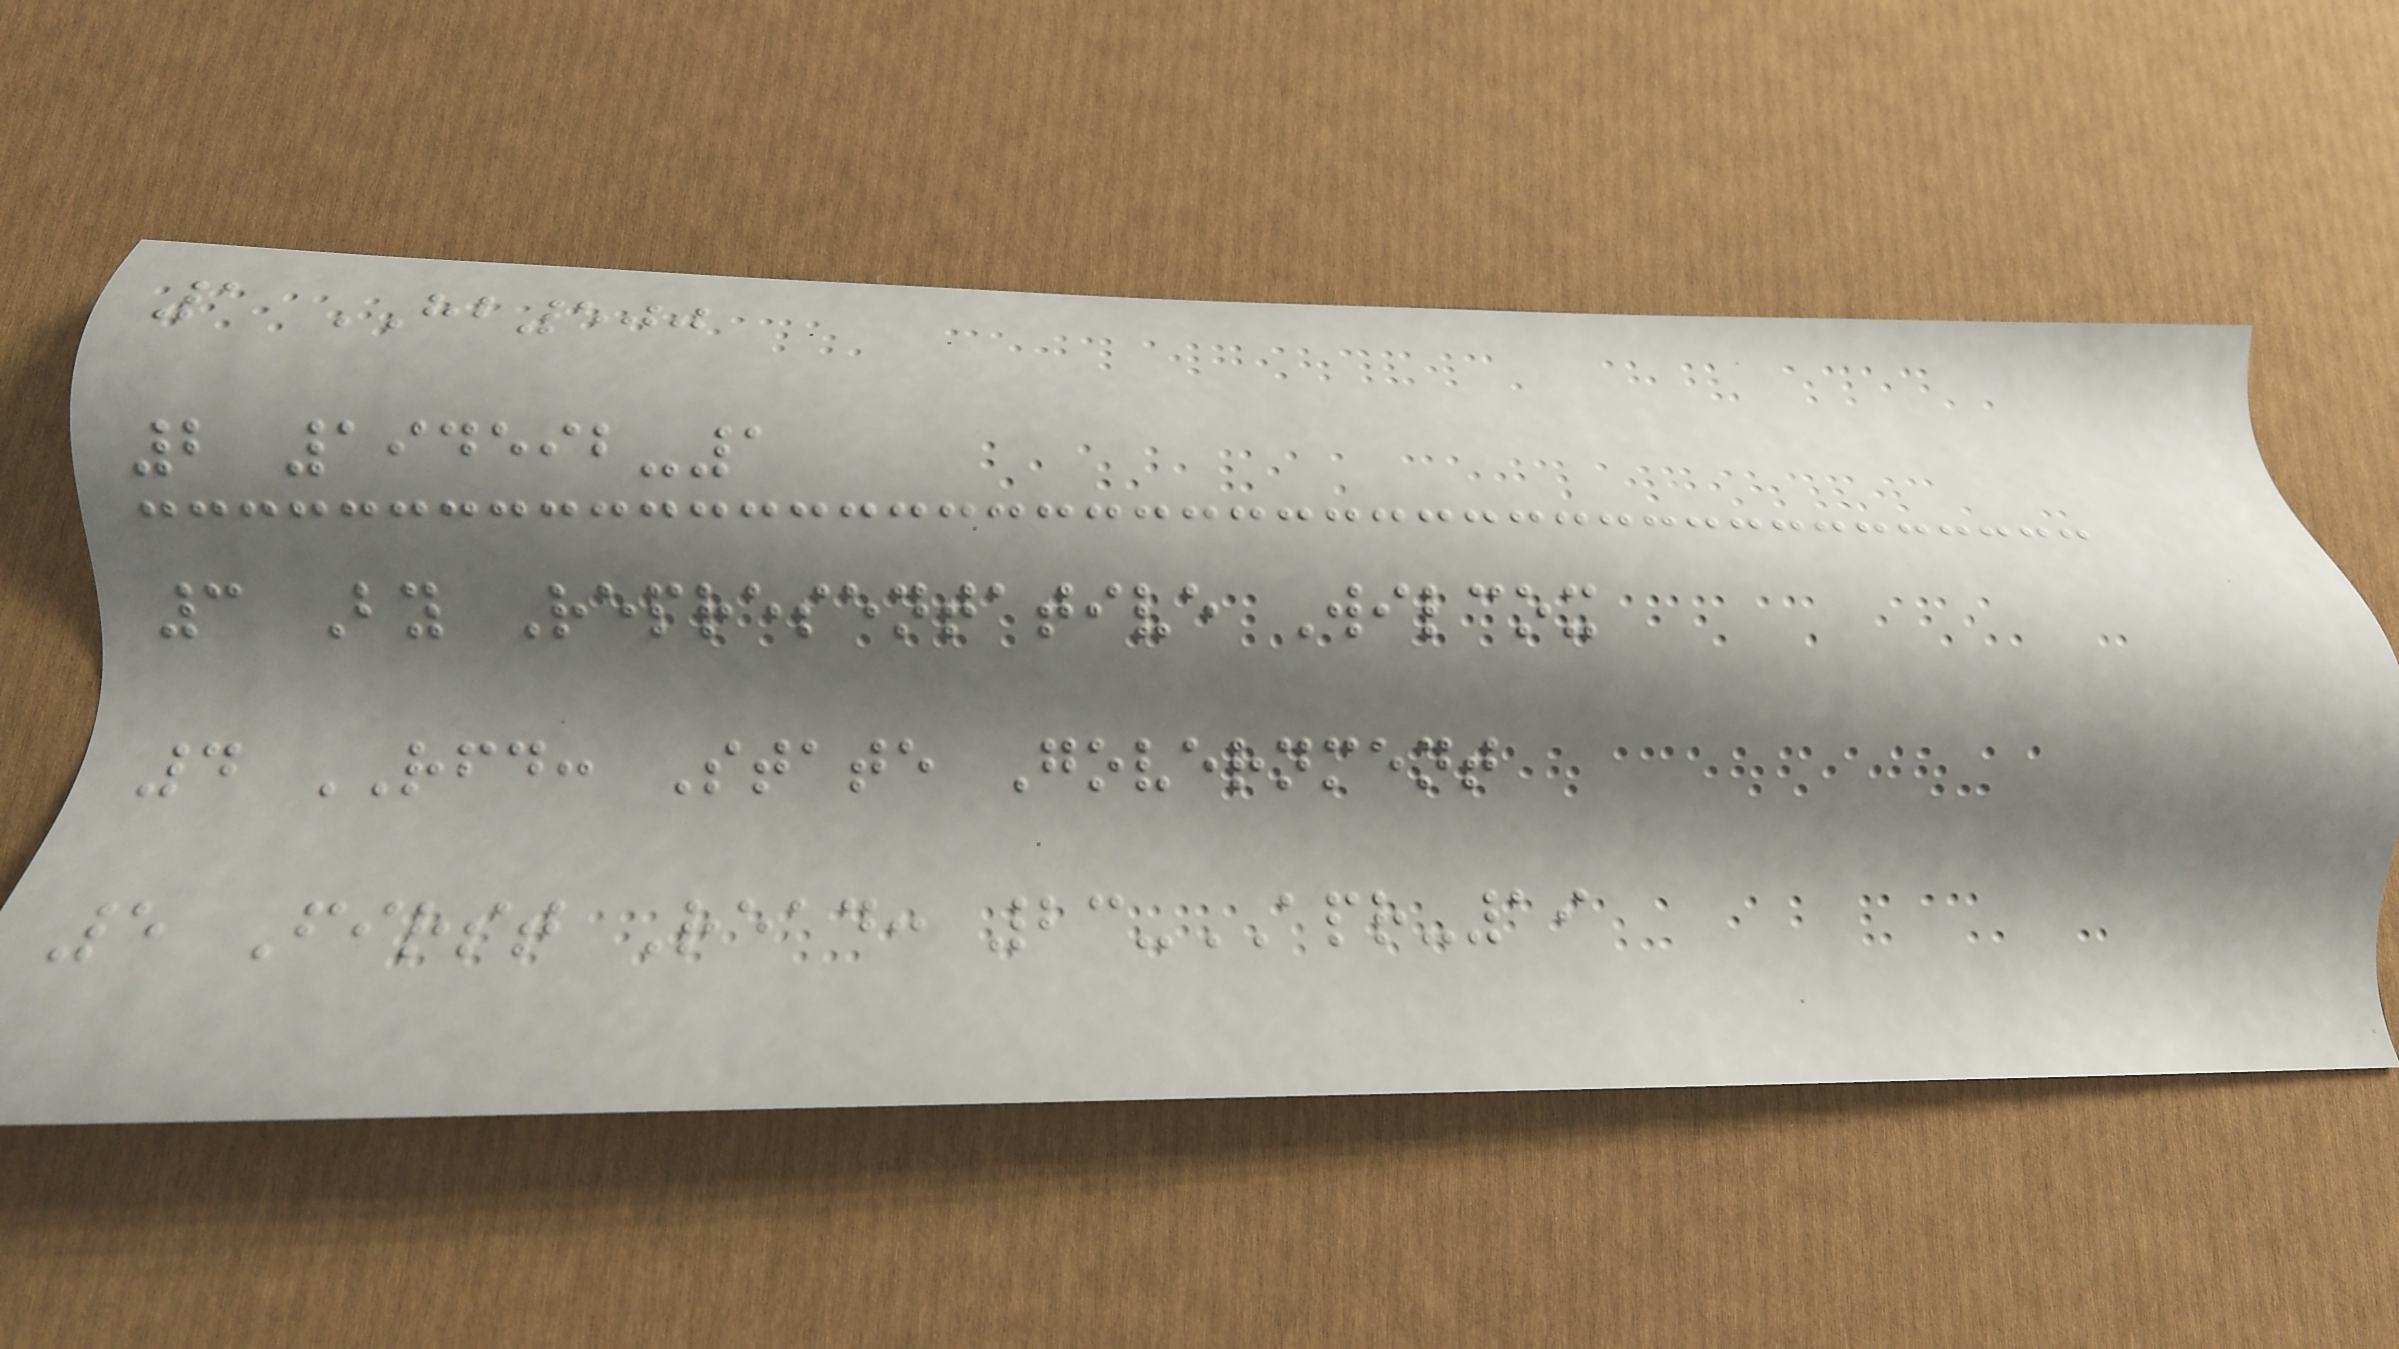1 HB500
2 194592-1
3 By Representative Wilcox
4 RFD: State Government
5 First Read: 23-APR-19
